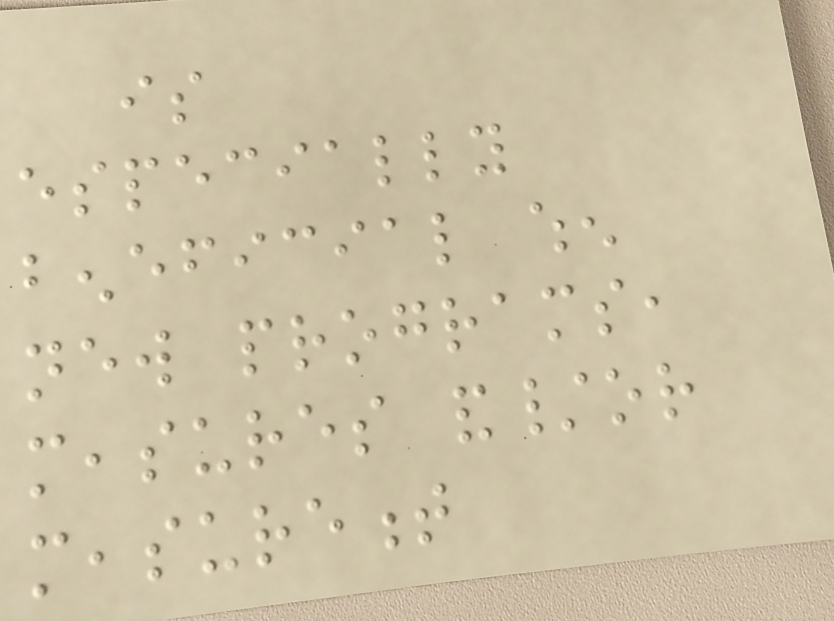is
especially
beneficial when
new programs,
measures and/or
measurement
